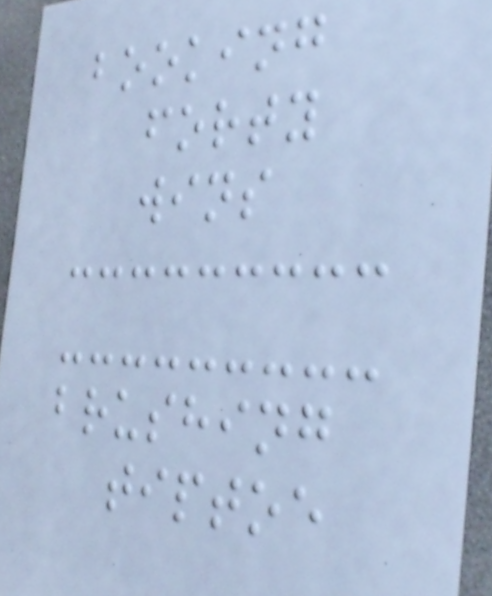booking
forty
wins
brushing
tiptoe
